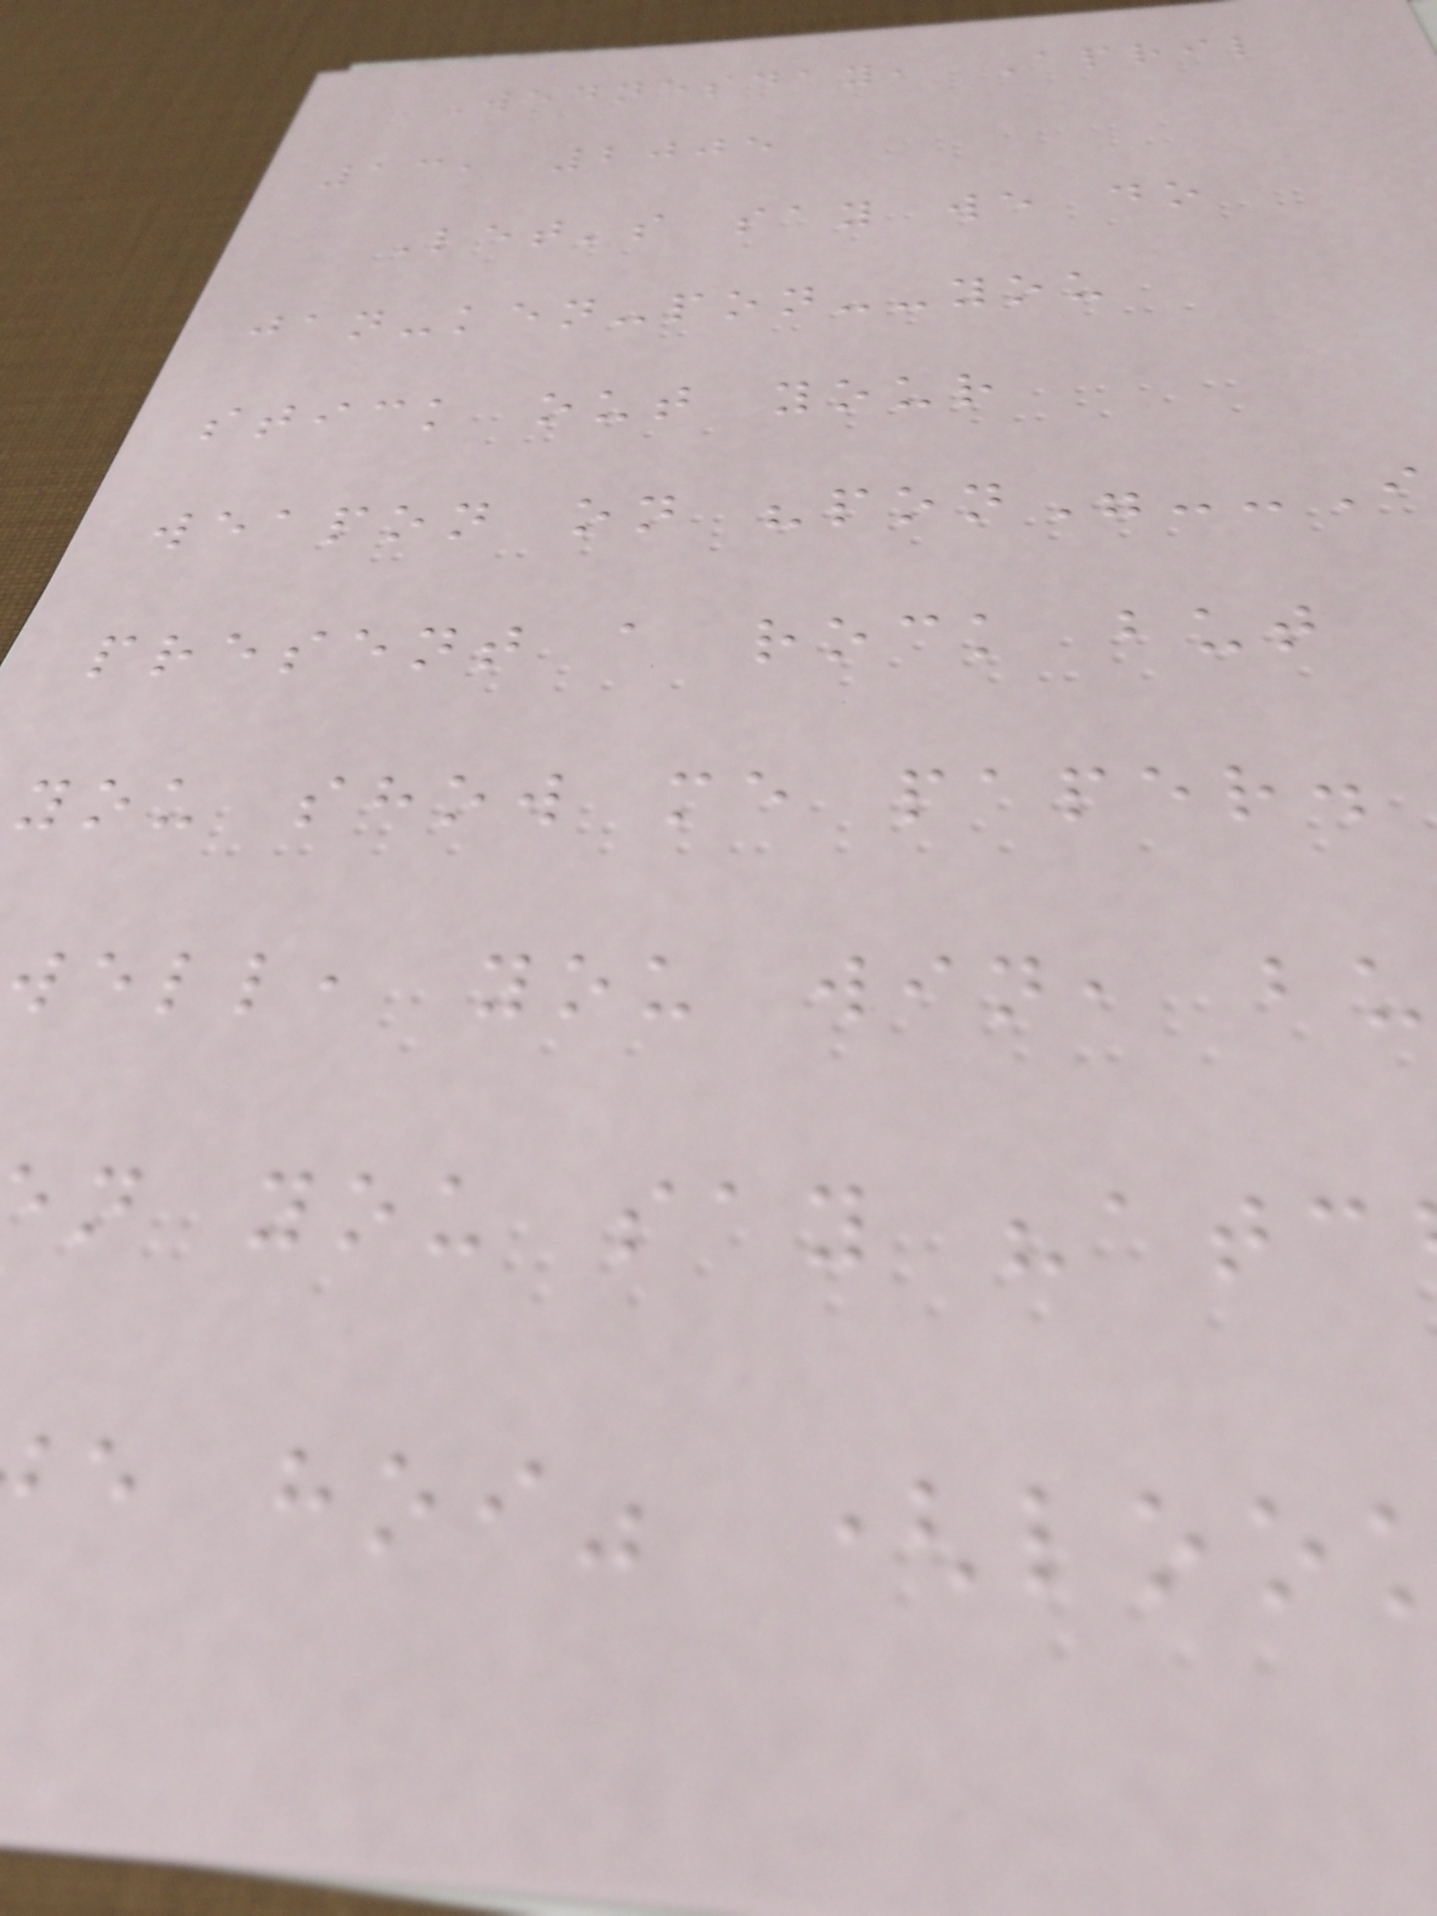Wednesday, April
13, 2005
Let's say we do
jan-ken-pon--you
stick out your
weapon on "pon"--I
present a rock but
you show me paper.
well, you win, bu
n you say "atc
e hoi" (loo
